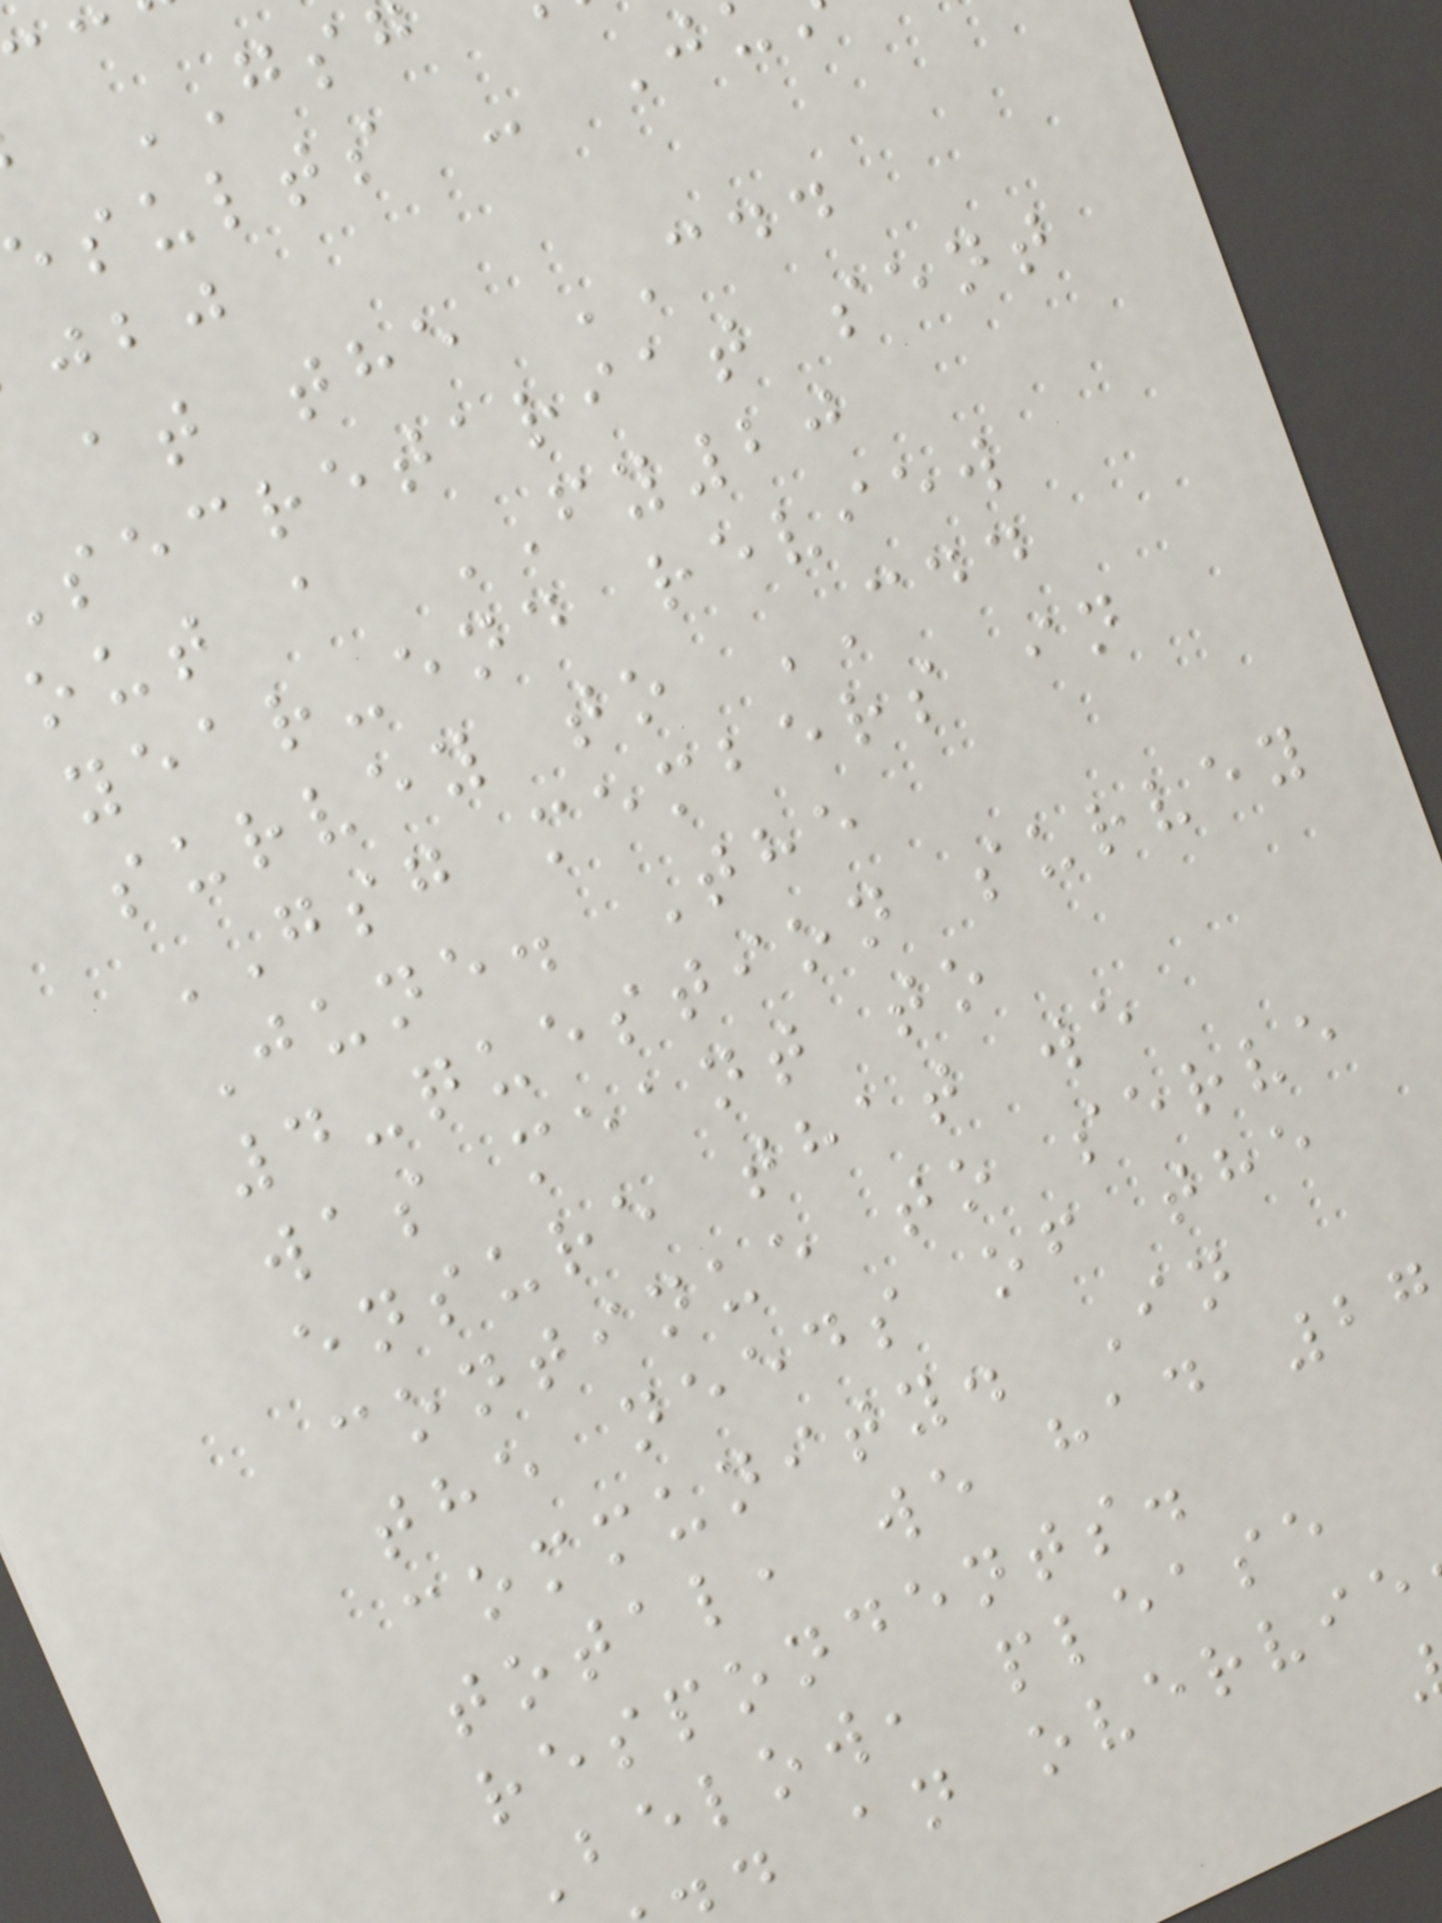esults - J
at the CDD
secretariat sent
out a FY20
year-end review
survey to CDD
GSG members in
June. The
4-question survey
was meant to
ensure that we
continue to serve
the needs of the
community. In
total, we had 27
respondents.
Below, please
d an overvie
